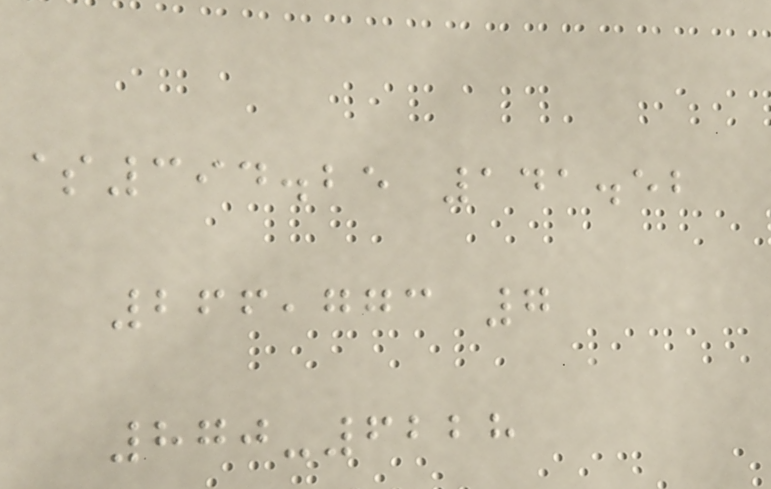$394.25 141.52
266,773 7
870-6228
